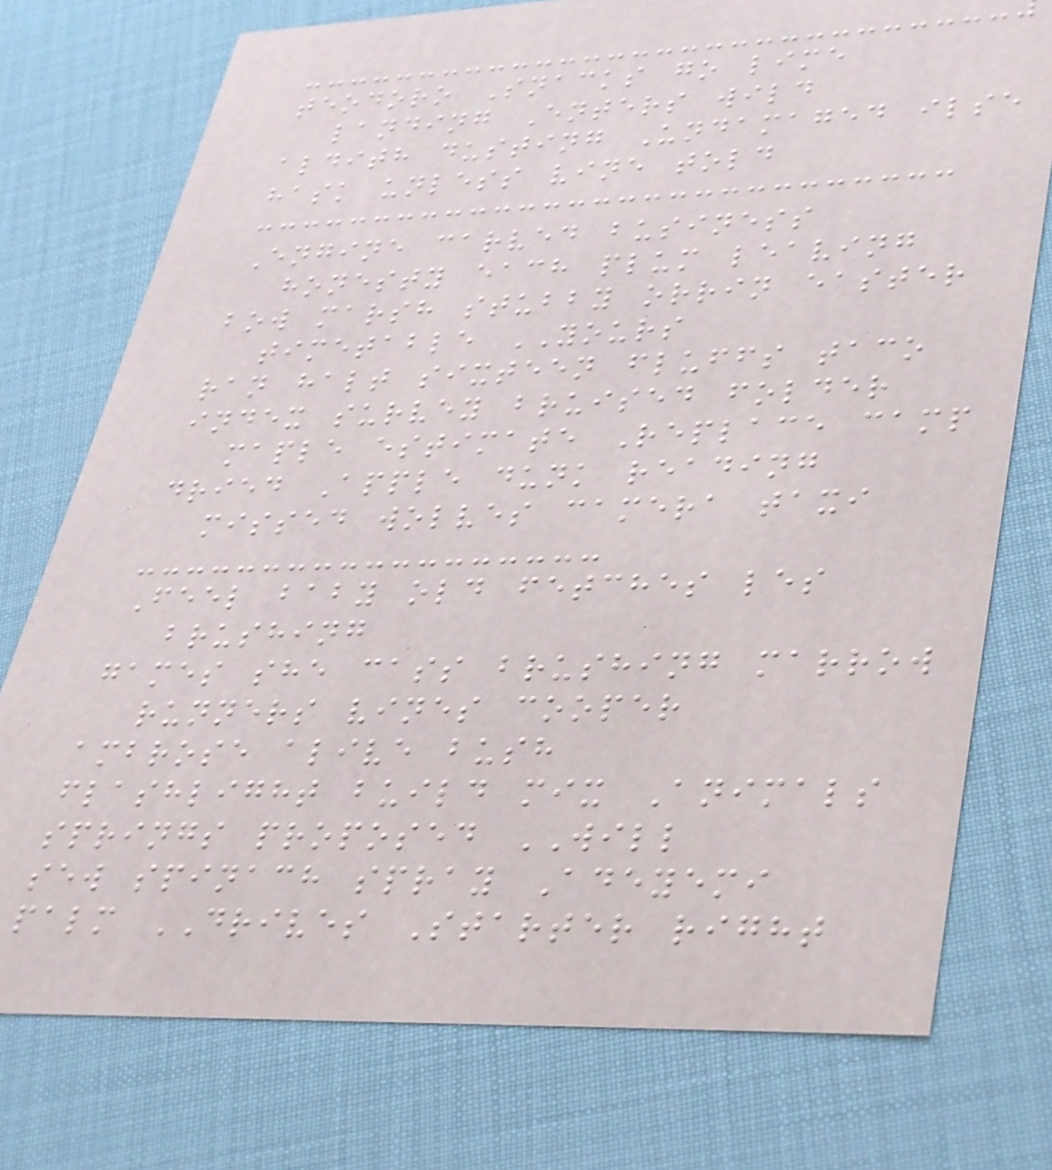teodoro Snacks go lime
landing Enters wild
aldith dusting Undamaged ilse
hask unless vine told
Engine carved business
honesty each plum leaving
bow marsh stubby orrin easter
timetable YOURS
ran halt sixteen fluffs taco
index survey bruised folder
maple estimate Replace camp
dried Apple dunk reading
missed wolves camera taxi
Feel baby old fetches les
brushing
games she cass brushing marrow
runners vines cooper
ambrose alive bush
flashlight build mix Animals
springs proposed WILL
sew spinach spray Adeyemi
palm DRIVES Starter right
